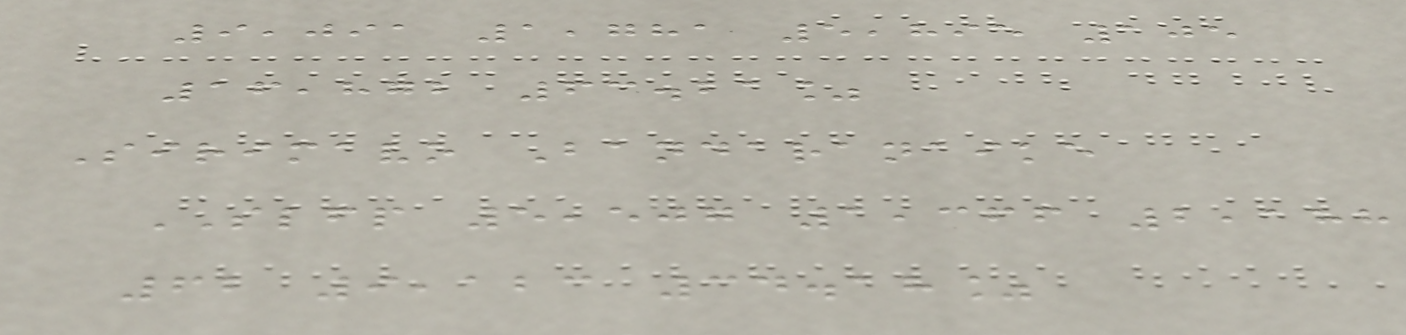9,091 1,781 5,895 105
16,872 63.21%
Sirimavo Bandaranaike
SLFP 5,507 1,366 2,188
62 9,123 34.18%
